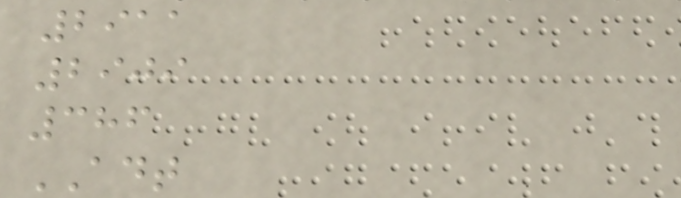2911
2909
386
ADT
